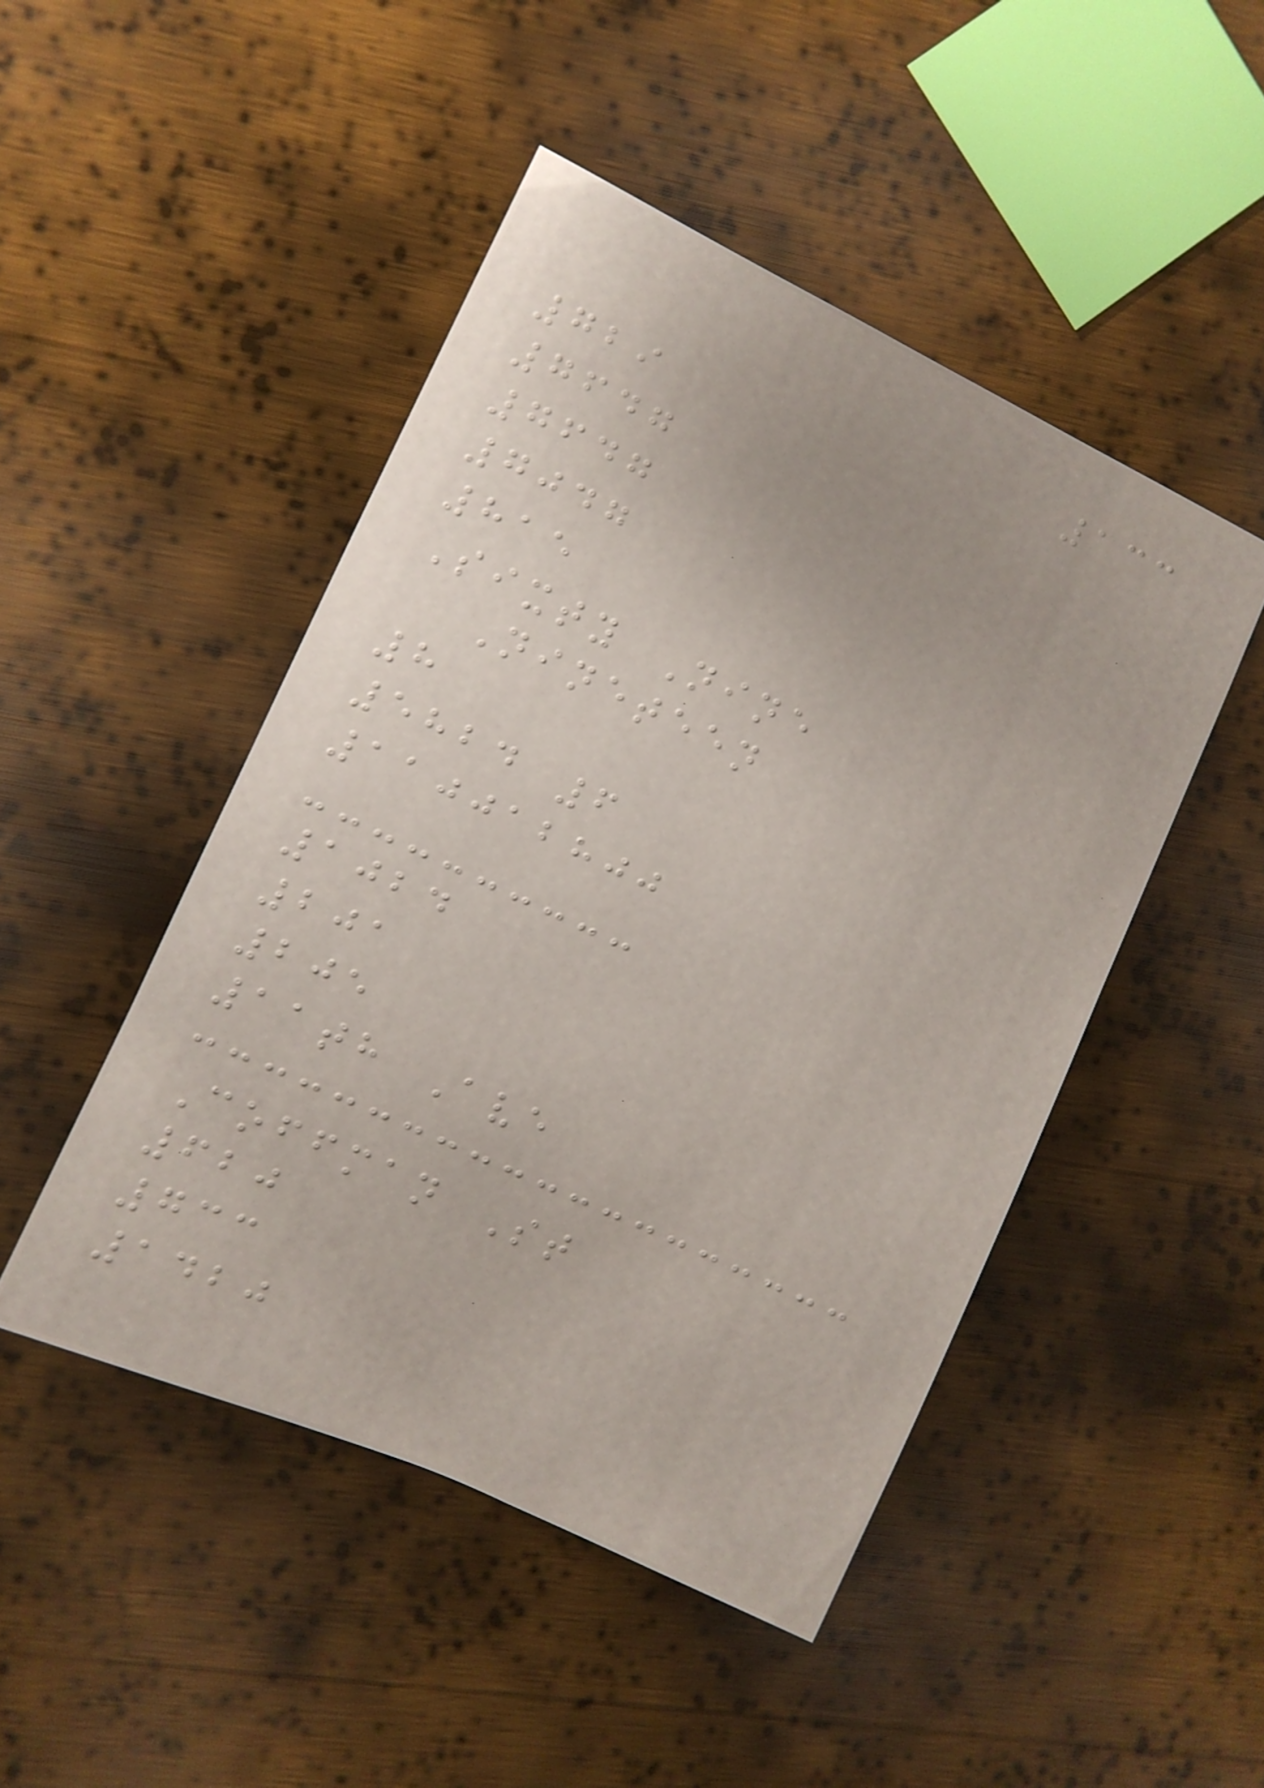133
729
7647
7647
7047
815
Sixty Nine
Nineteen
8
5824 6
110012800
1024
201
205
11th Ave
Coffman St
620
733
1420
